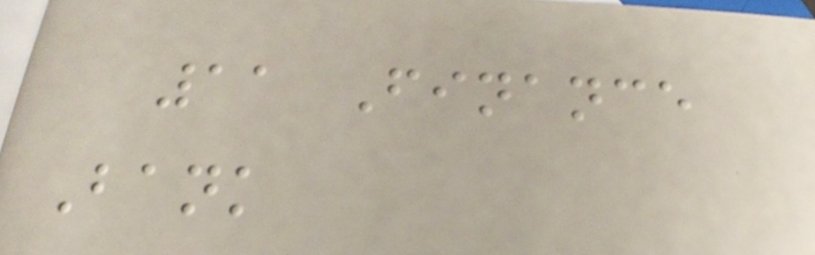11 Finance
Bank
